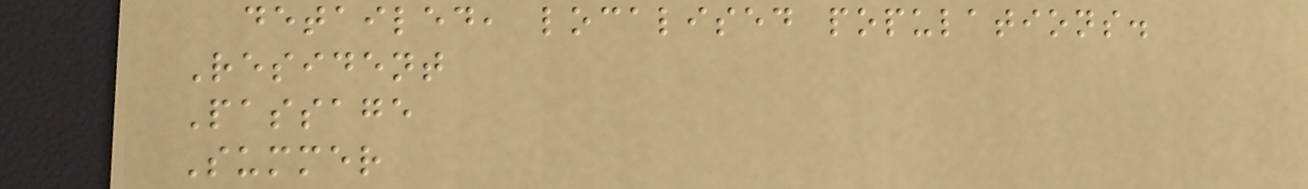detailed, localised populations.
Resident
Passage
Summer
